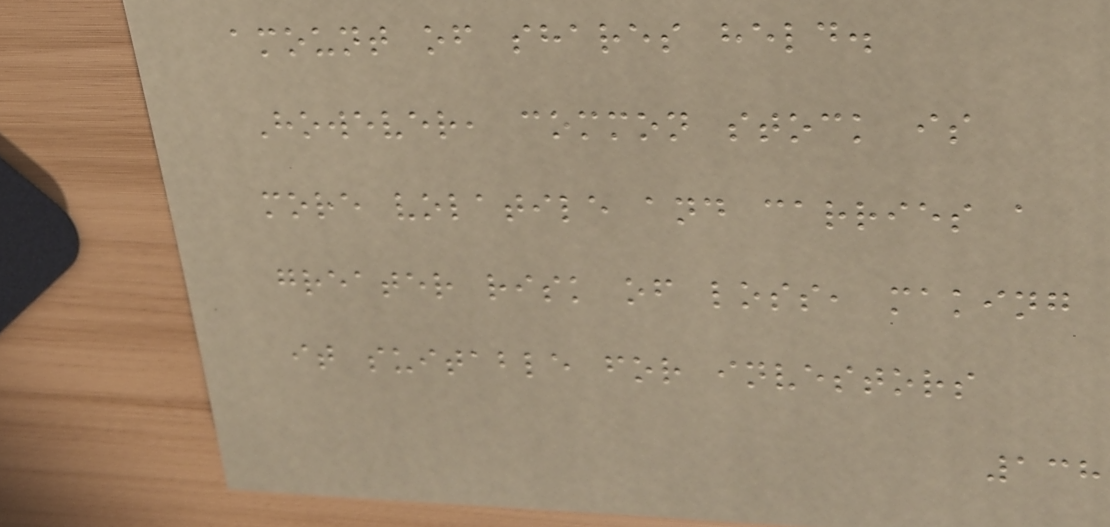amount of shares held.
However, common stock is
more volatile and carries a
greater risk of loss, making
it suitable for investors
138
